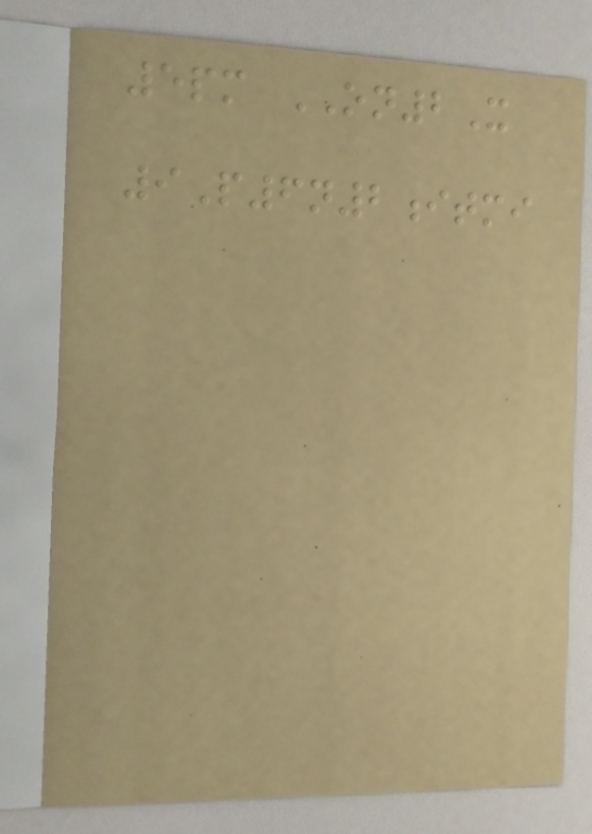5pm ON2X
9P6n2itmi
